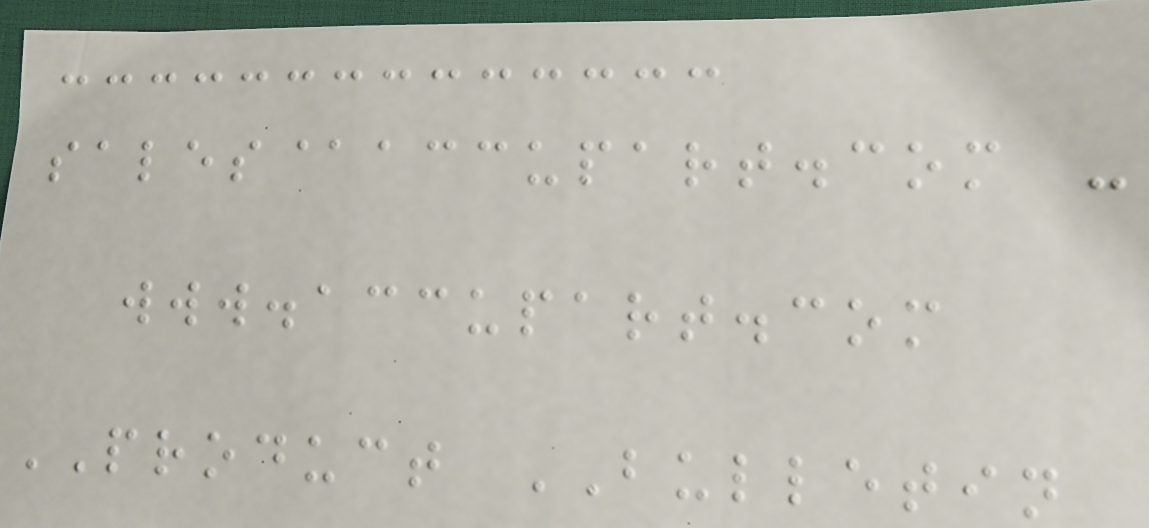sales@accupart.com -
www.accupart.com
PRODUCT BULLETIN
